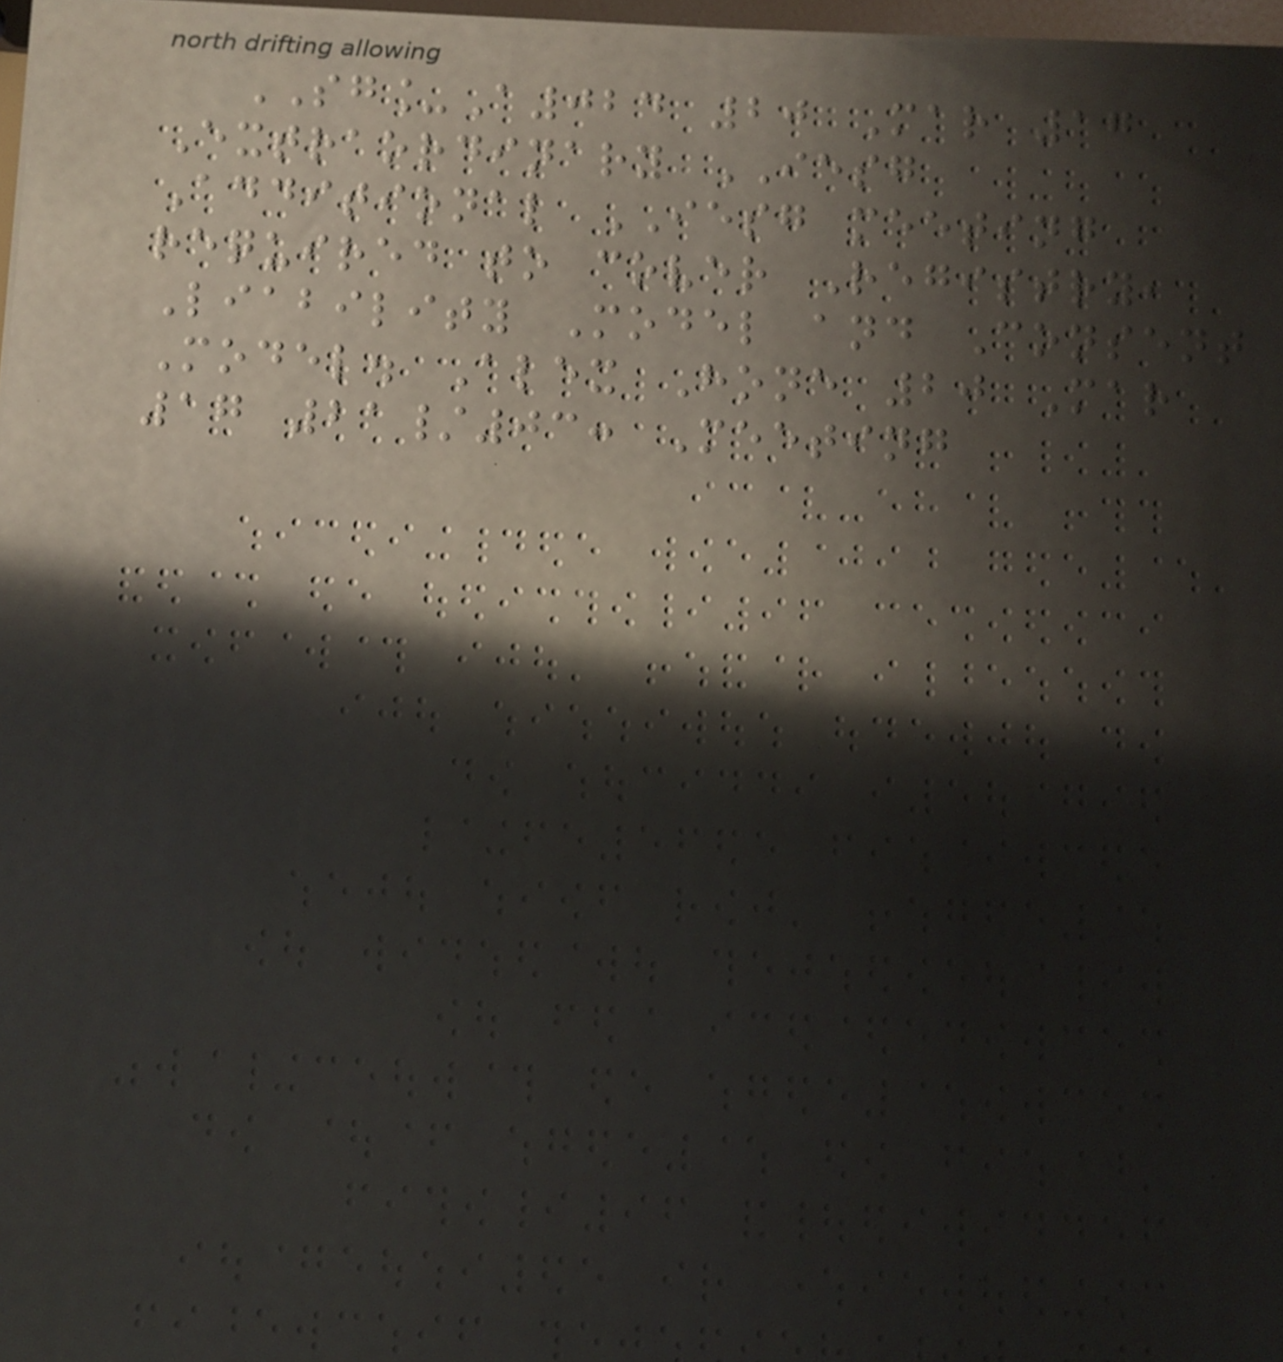SG_A024 20 Mar 17
Extraordinary IESG
Additional IESG meeting
required to cover Registry,
Liability Model and Consent
Model. Alex Hone 20 Mar
17 21/03: Meeting
